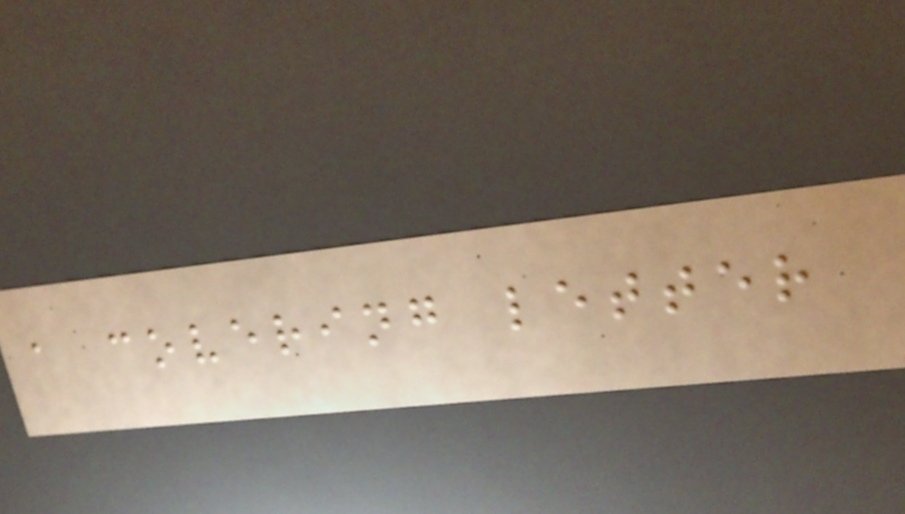a covering letter
